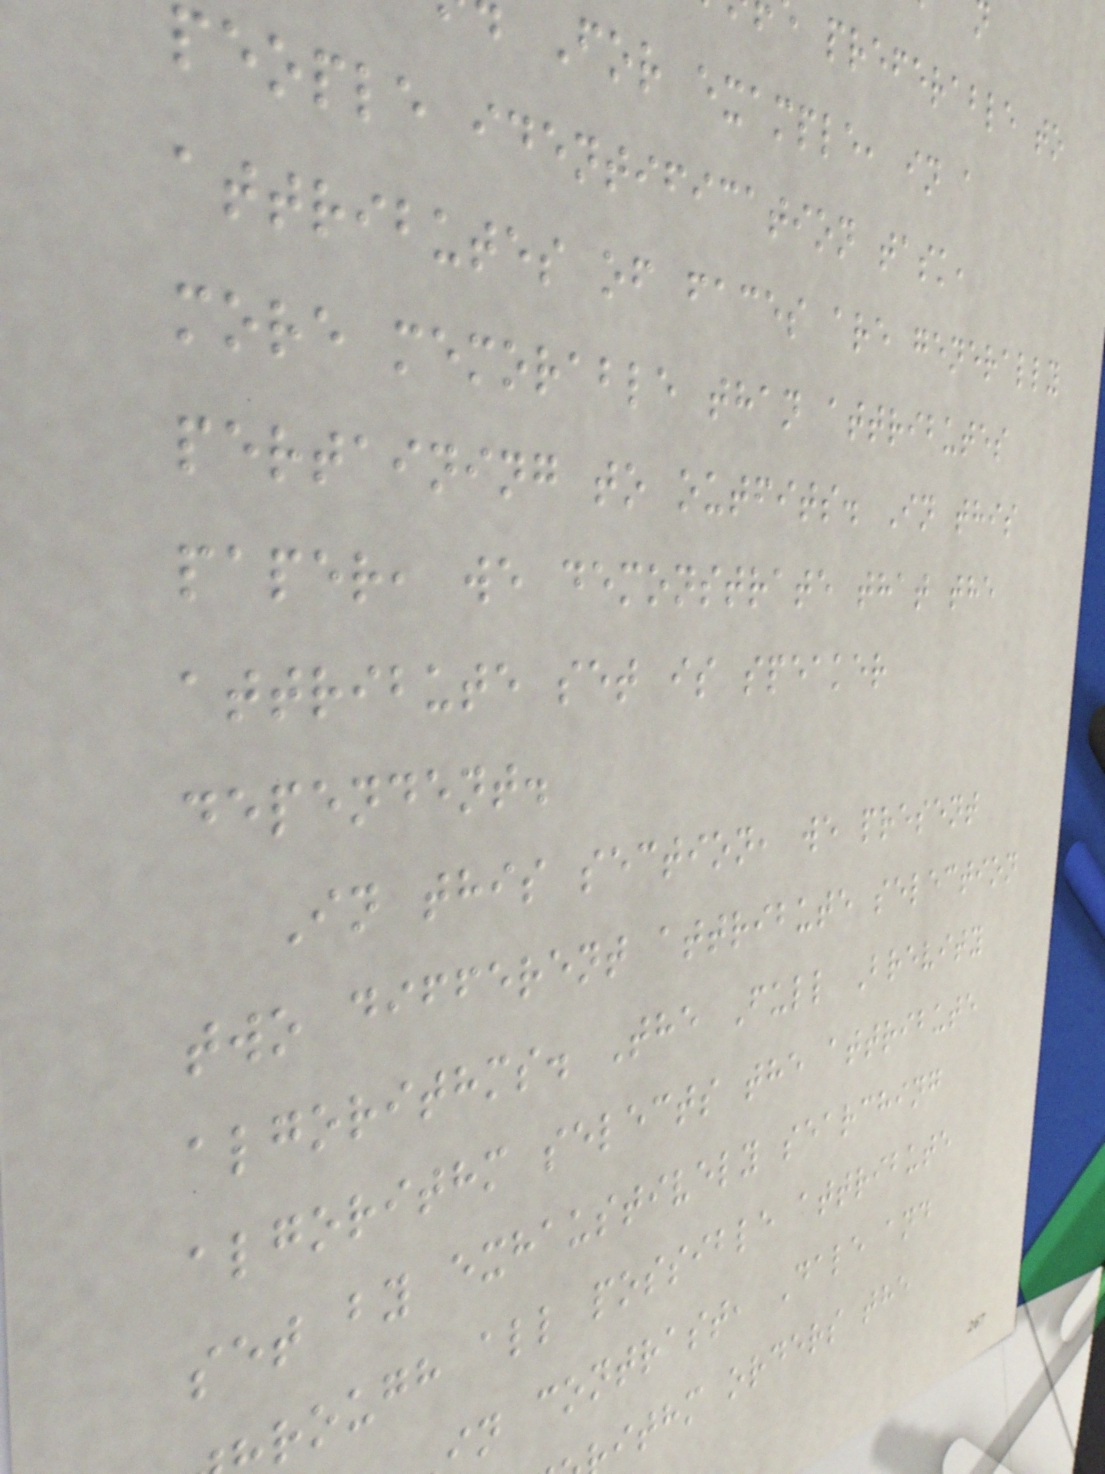preferable to
For example, in a
people identification task,
attributes of faces are generally
more memorable than attributes
pertaining to outfits. In this
paper, we demonstrate that the
attribute set is speaker
dependent.
In this section, we present
two different attribute selection
algorithms. The Full Brevity
algorithm selects the attribute
set by exhaustively searching
rough all possible attribute
in contrast, Dale and
ithm orders the
